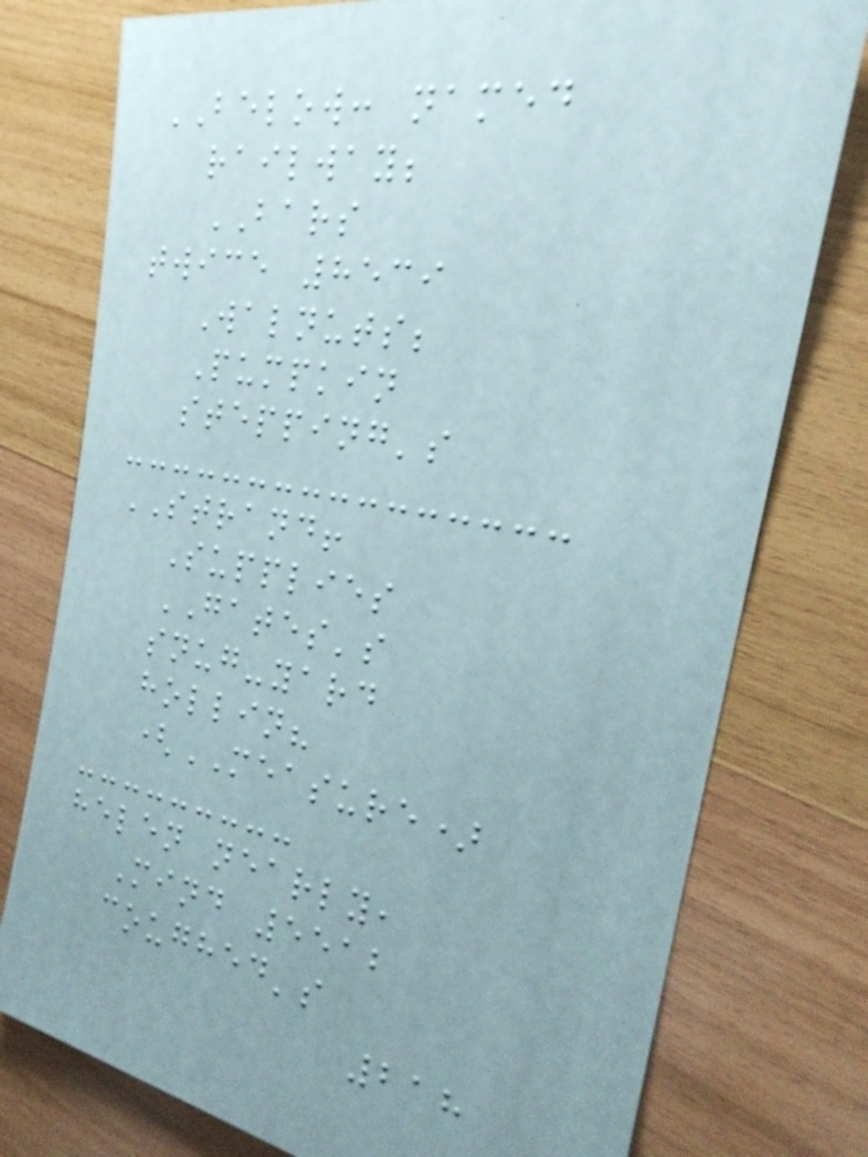BELOW: named
railway;
BARS
twice 8539
Walnuts;
Pumpkin
stepping's
STRAND!
Supplies
GATES's
snug-yard
hollin?
(MEASURE)
helen nearly,
Mind 5512
coughed's
218
